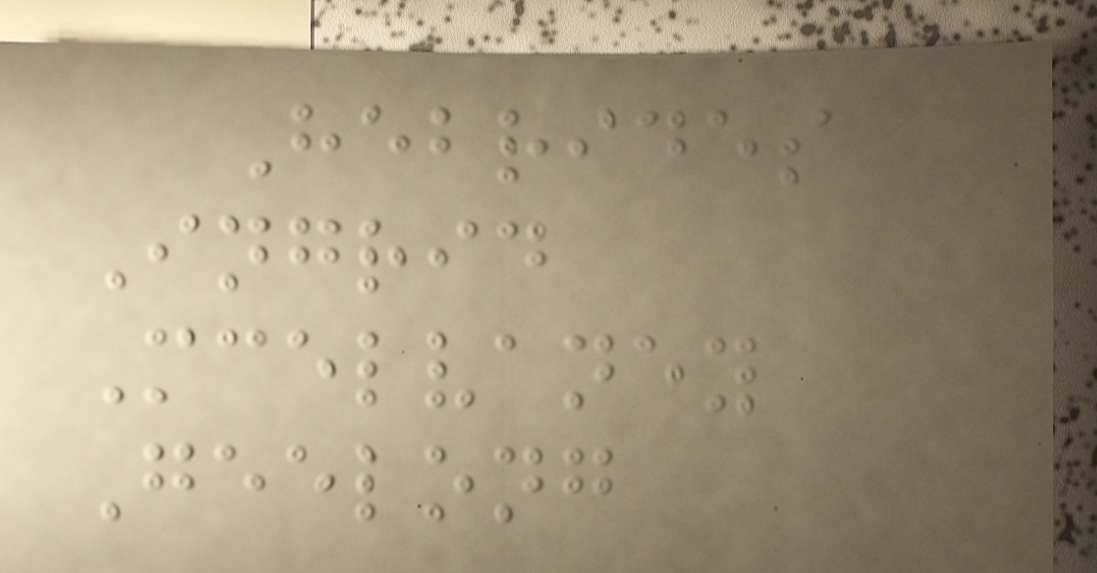Hebrides
Ingrid
Mcelvaney
Geelong
